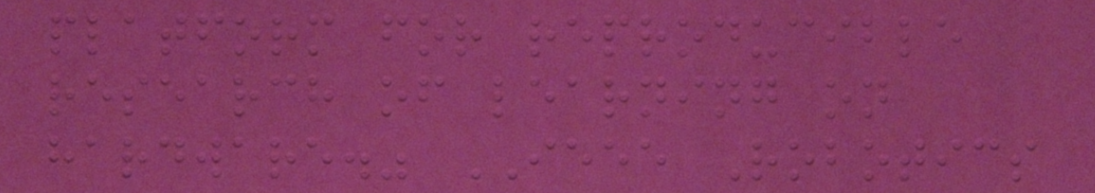platform for reproducible
research of learning on
hardware." IEEE Robotics
